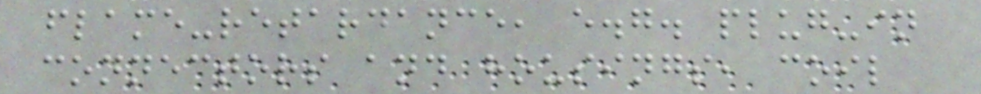flame-retardance, e.g. plug-in
connectors and housings, coil
